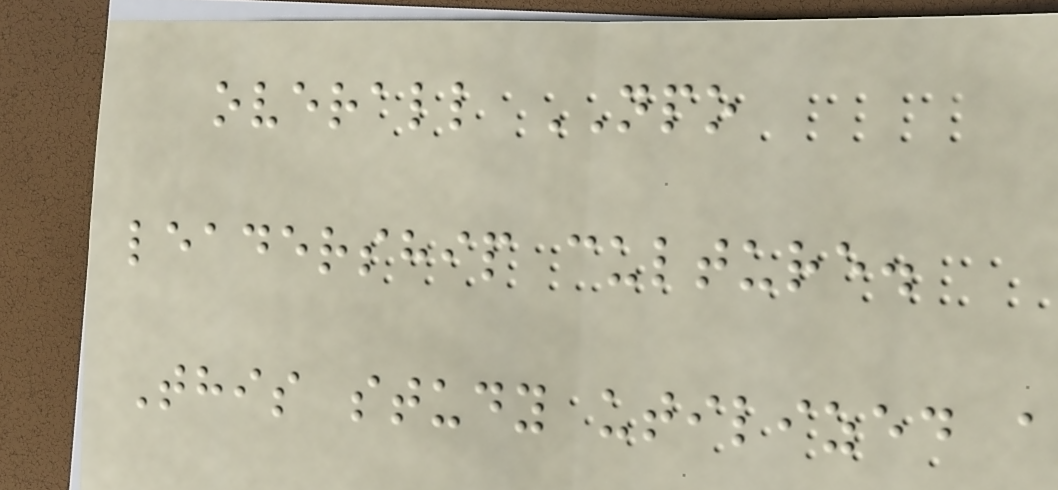overall NPO
leadership culture.
This study utilized a
